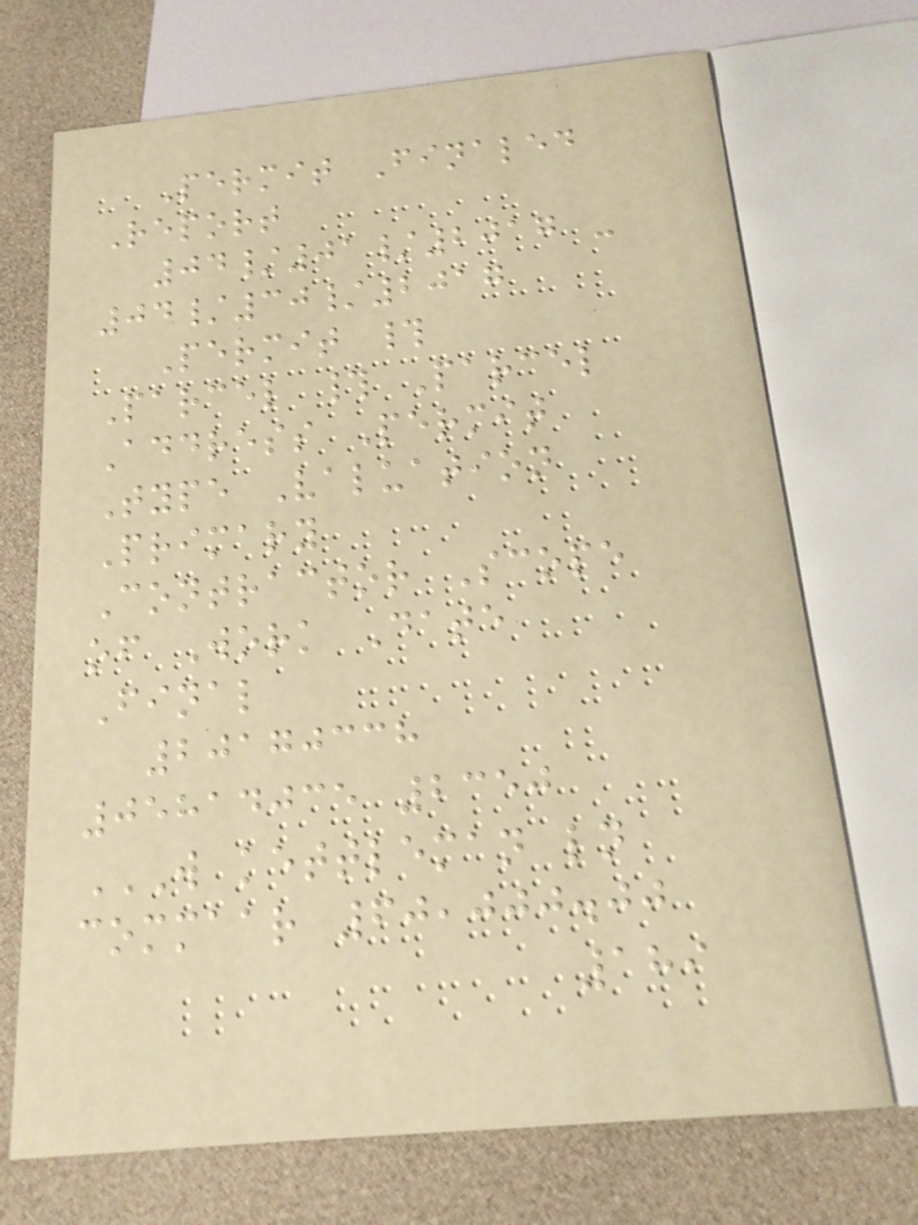Permit Finaled
Report
04/01/2017 -
04/30/2017
Permit #
Parcel # Parcel
Address Permit
Type Valuation
Primary
Contractor Scope
of Work Date
Final
20170338
05814035 2350
W KETTLEMAN LN
COMMAAR 60,000.00
189
